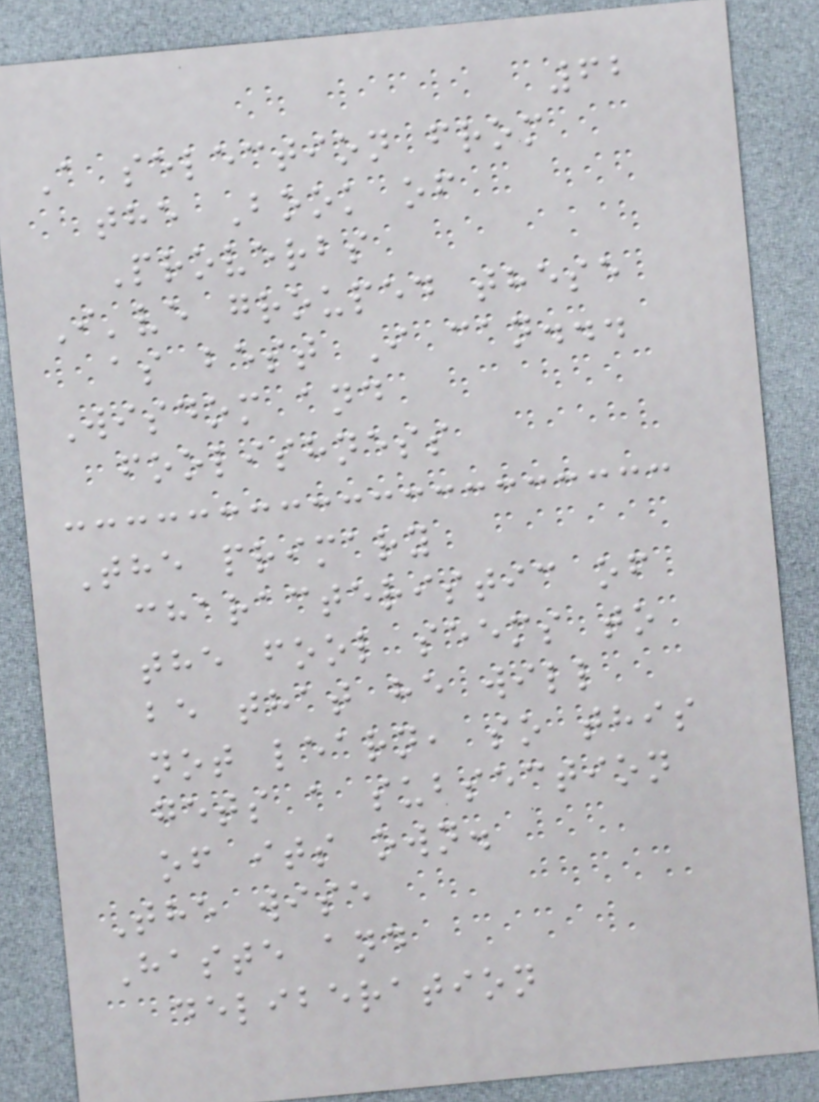62
A selection from
the Book of
Proverbs
I've grouped these
as best I can...
Wisdom and
foolishness
The primary
characteristic of
the fool seems to
be that he will
not learn, so this
gets a subsection
of its own.
The wise
Haste and
deliberation
